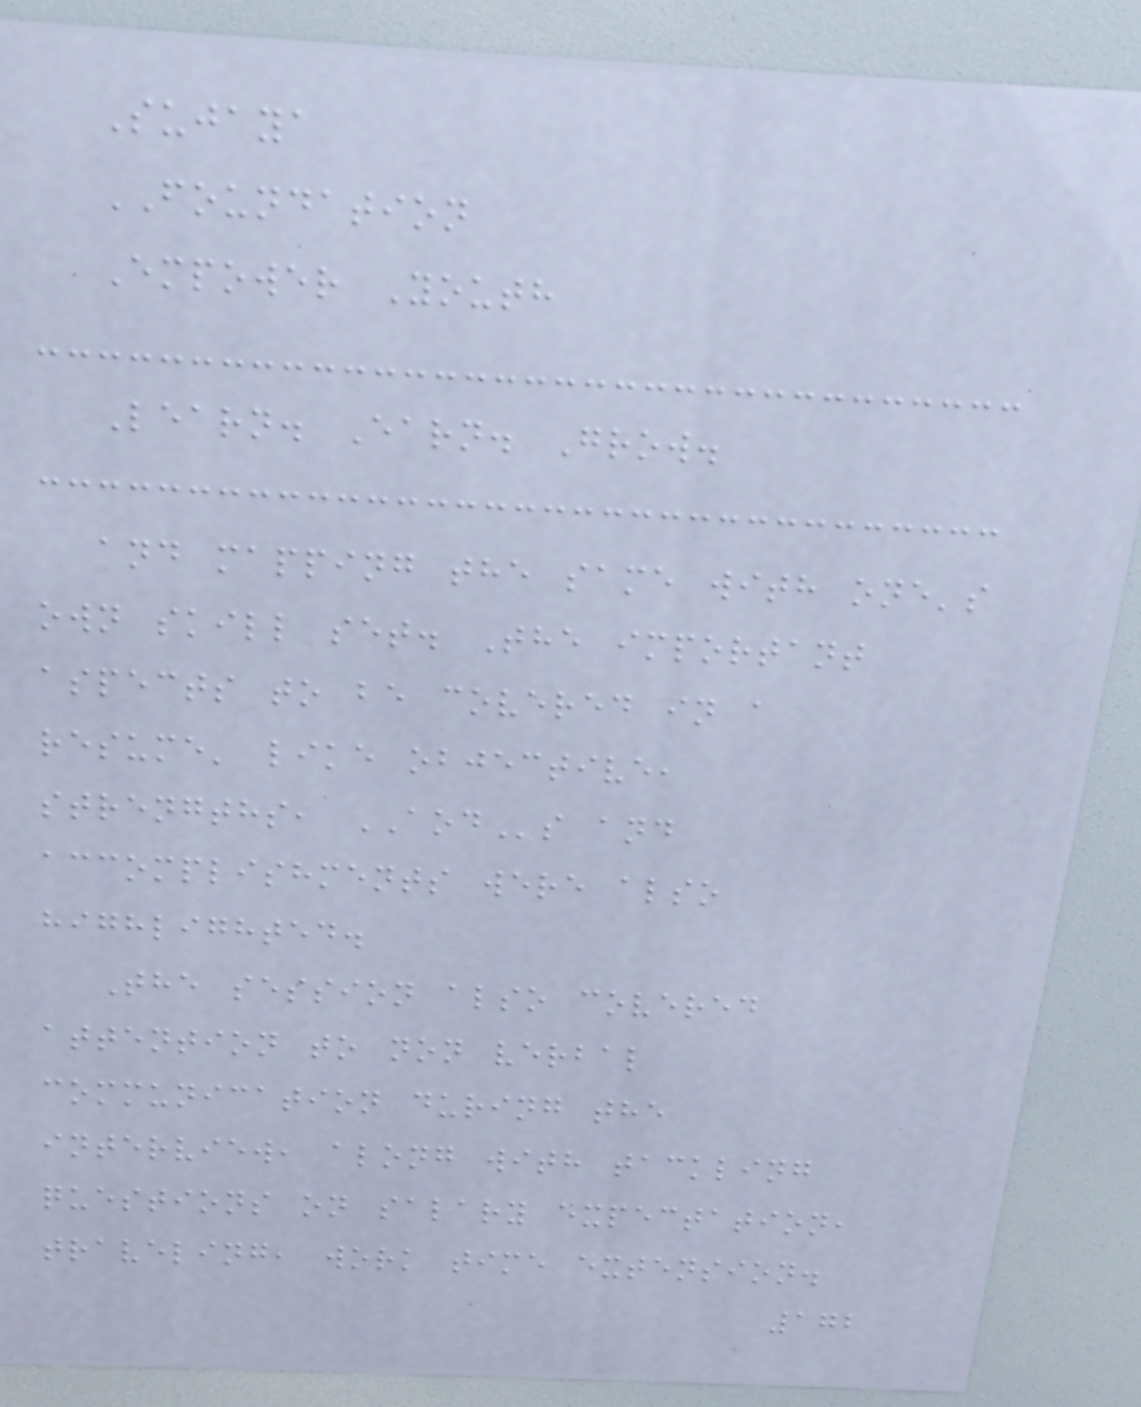Sujaya
FOUNDATION
Empower Youth
Learn. Earn. Grow.
and mapping the same with one's
own skill set. The important
aspects to be covered in a
resume' like objective,
strengths, AODs and
accomplishments were also
highlighted.
The session also covered
attention to non verbal
communication during the
interview, along with tackling
questions on salary expectation,
traveling, work time extension.
172
